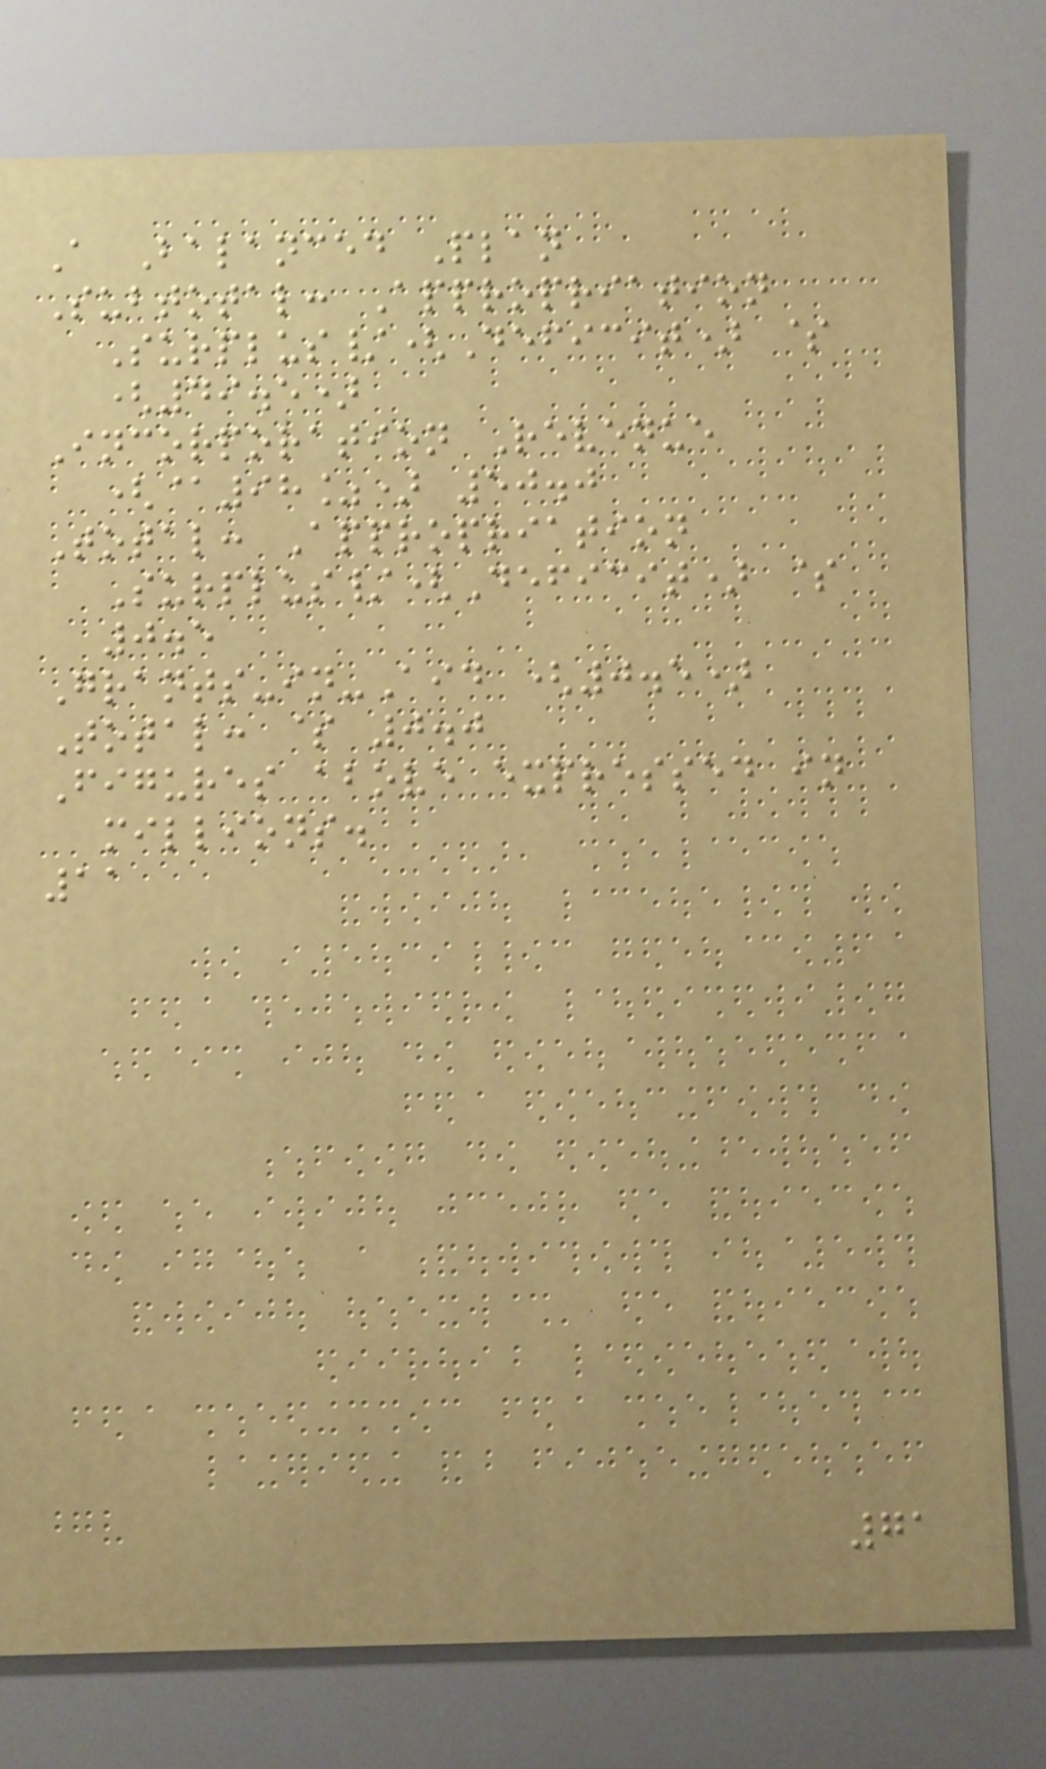A Balanced Plan
Subtotal: Appropriation
Surplus/(Deficit) $
(49.5)
Incorporation Revenue
(@98%) 50.0
Total: Appropriation
Surplus/(Deficit) $
0.5
Grants-in-Aid (0.5)
Total: $ 0.0
Figures above expressed in
millions.
11
71
